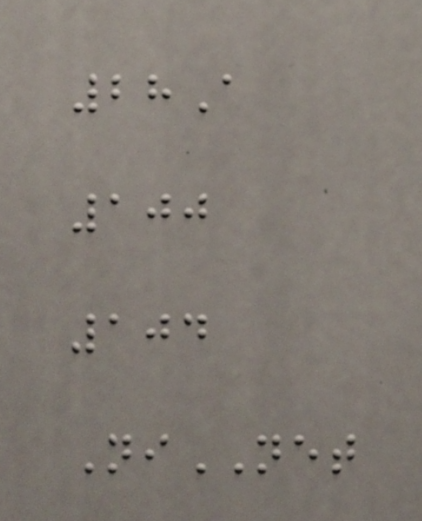28A
100
104
NiNET
